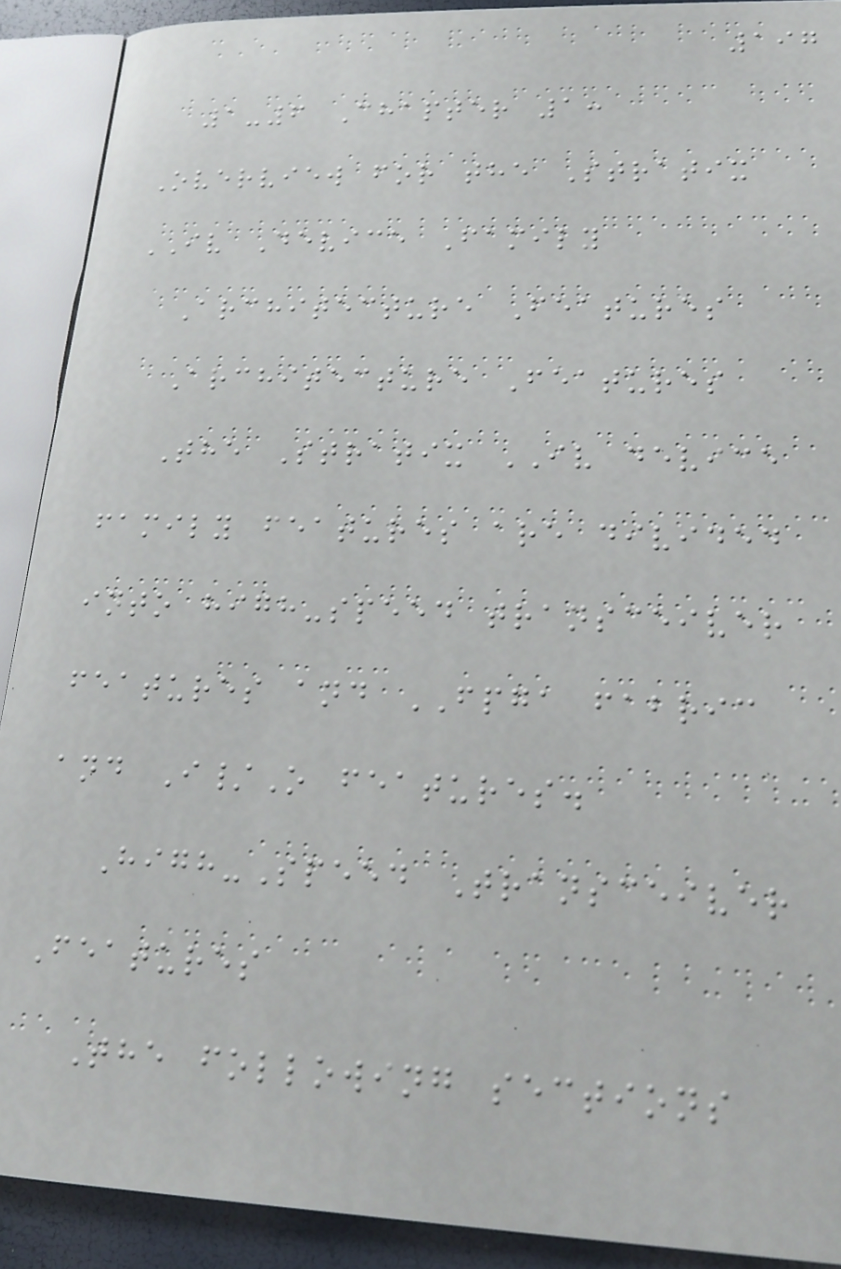197
1-6 Chapter 1:
Overview for the Stratix
IV Device Family
Architecture Features
Architecture Features
The Stratix IV device
family features are divided
into high-speed transceiver
features and FPGA fabric
and I/O features.
High-Speed Transceiver
Features
The following sections
